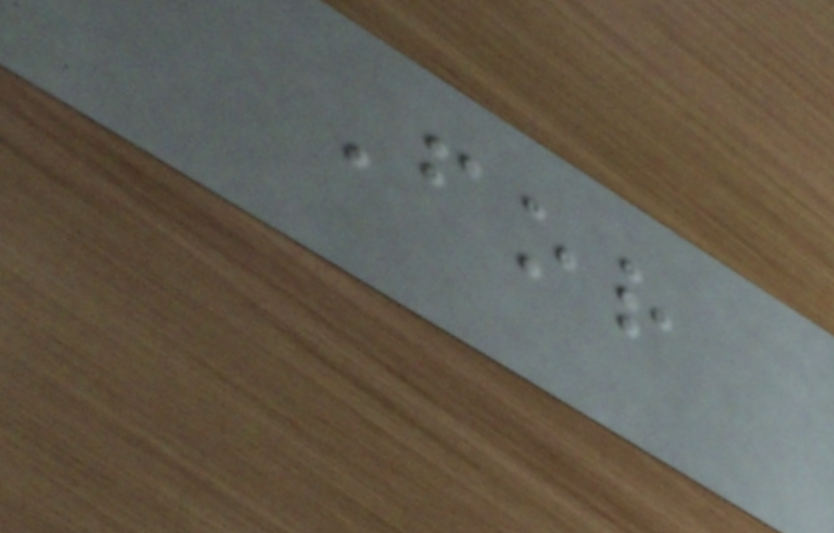For
